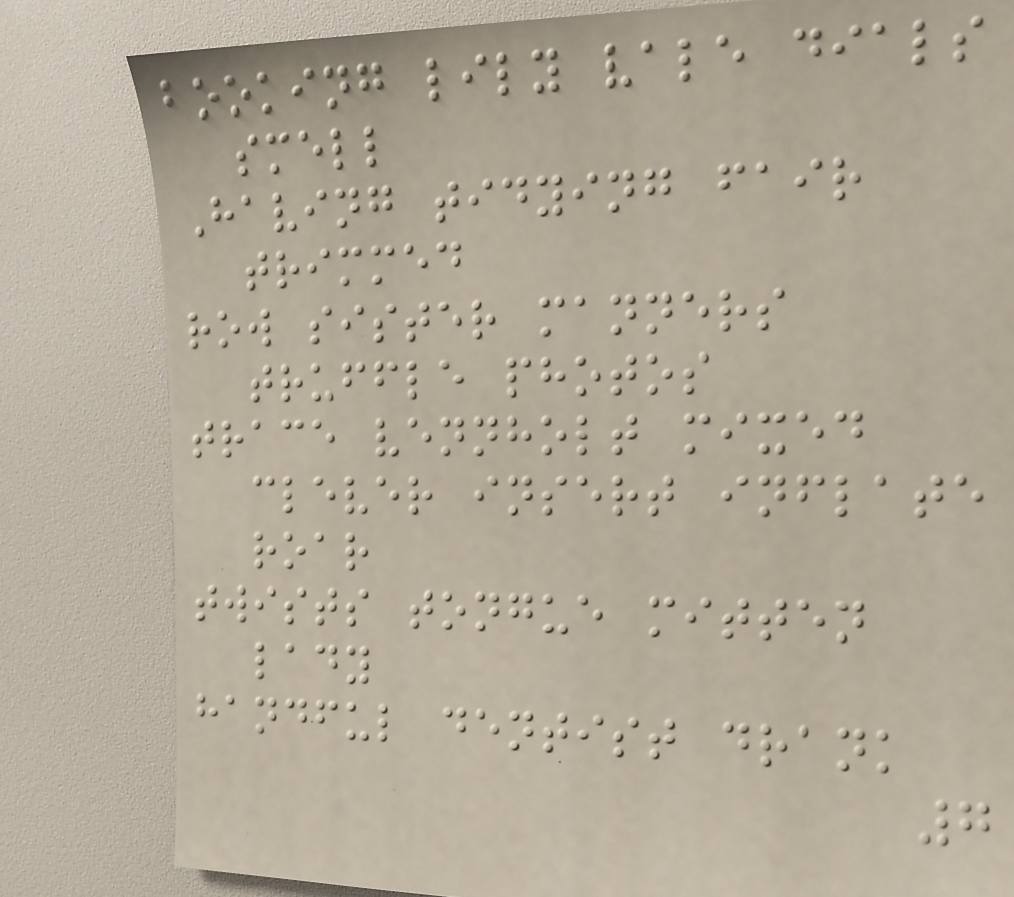booking lily vale dials
smell
Having tidying fair
trimmed
row sister manners
truffle photos
trace vennholt mixed
clever insert inflate
roar
twists tongue mitten
lady
handful dentist drank
7
